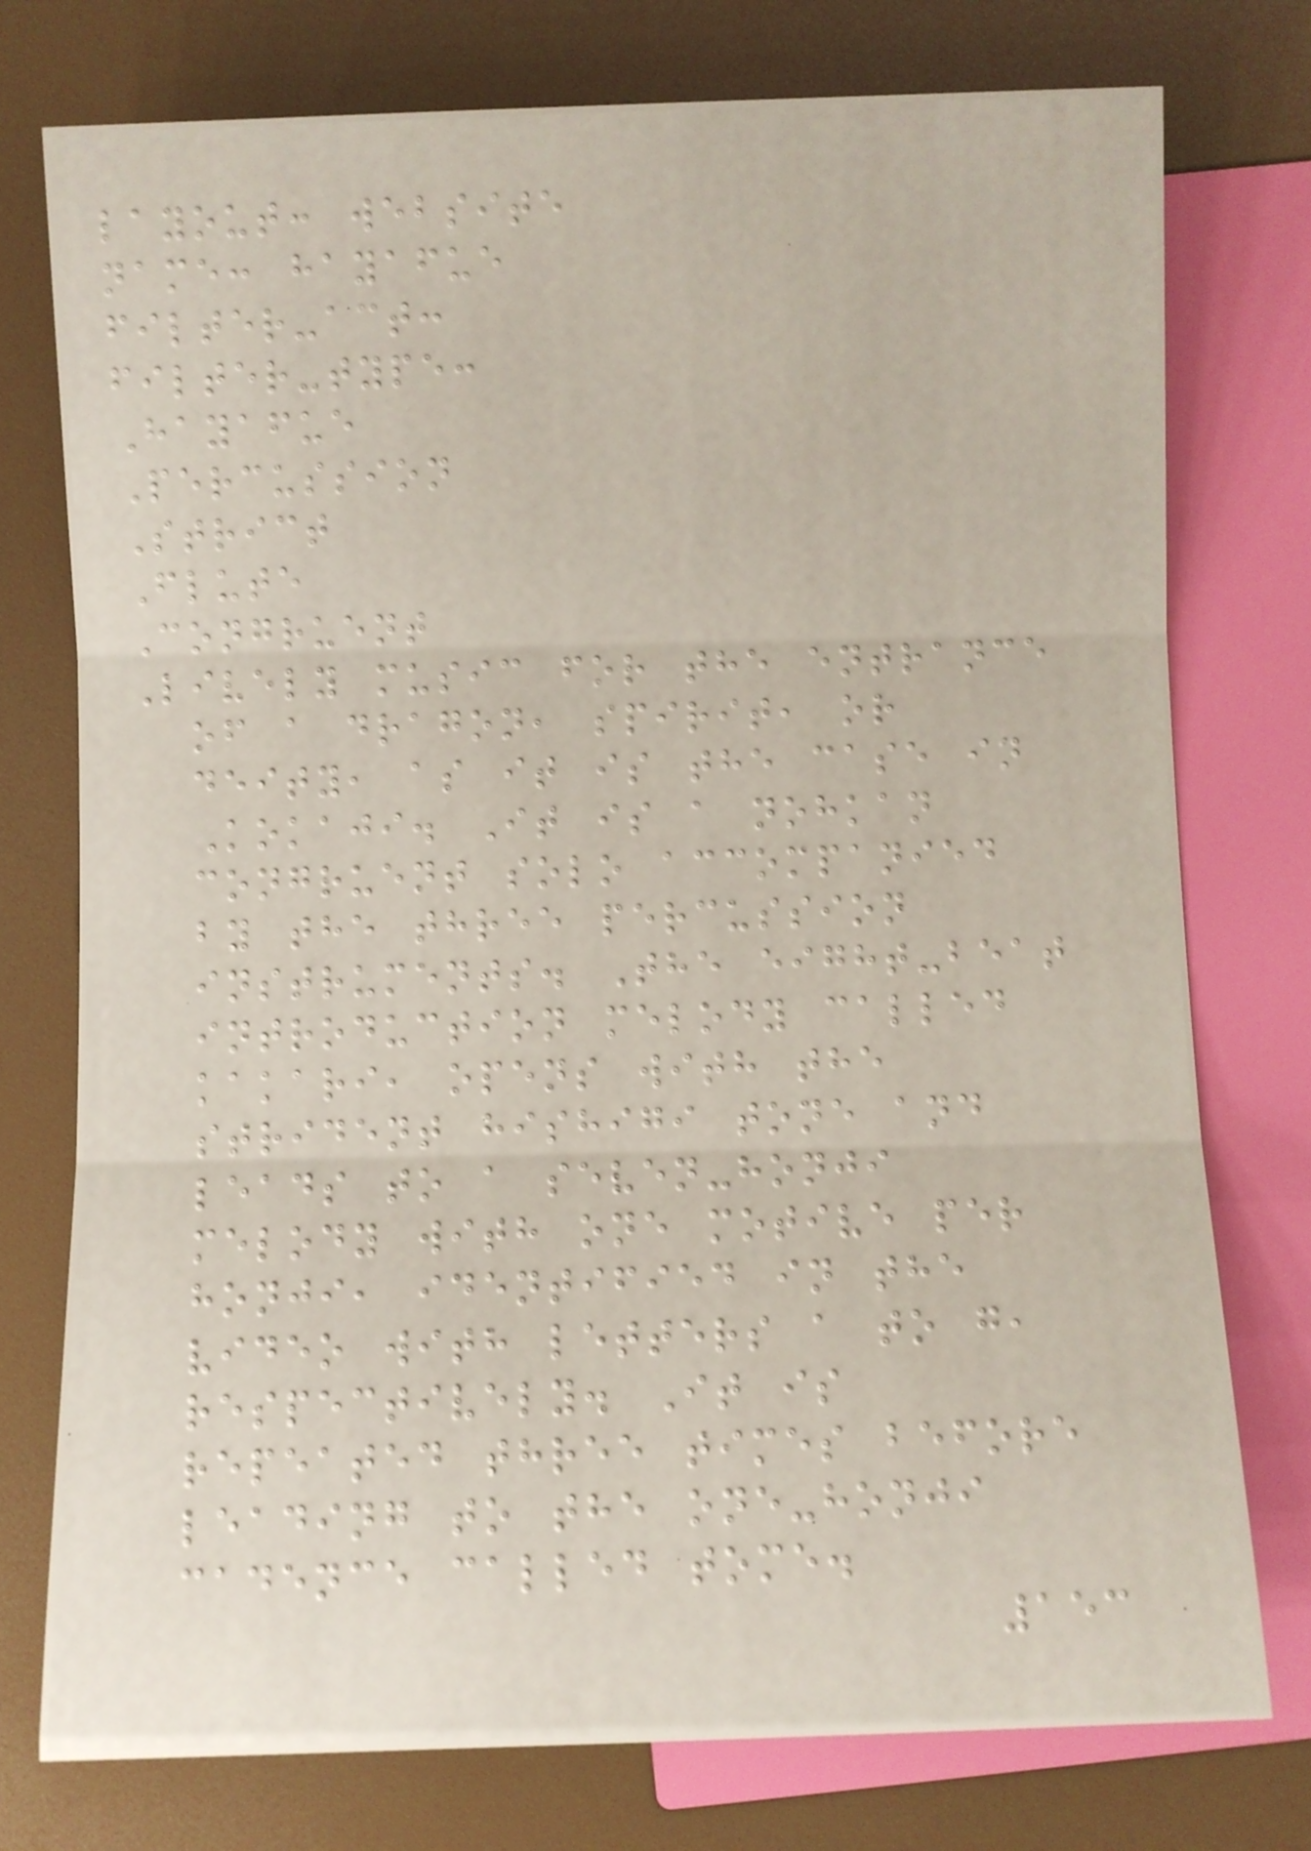layout: website
name: hayafue
filter-act:
filter-type:
Hayafue
Percussion
Strict
Flute
Congruent
Lively music for the entrance
of a dragon, spirit, or
deity, as it is the case in
Kokaji. It is a nohkan
congruent solo accompanied
by the three percussion
instruments. The eight-beat
introduction melody called
kakari, opens with the
strident hishigi tone and
leads to a seven-honji
melody with one motive per
honji, identified in the
video with letters a to g,
respectively. It is
repeated three times before
leading to the one-honji
cadence called tome.
153
